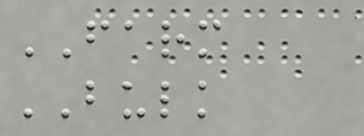FARM
BULK
